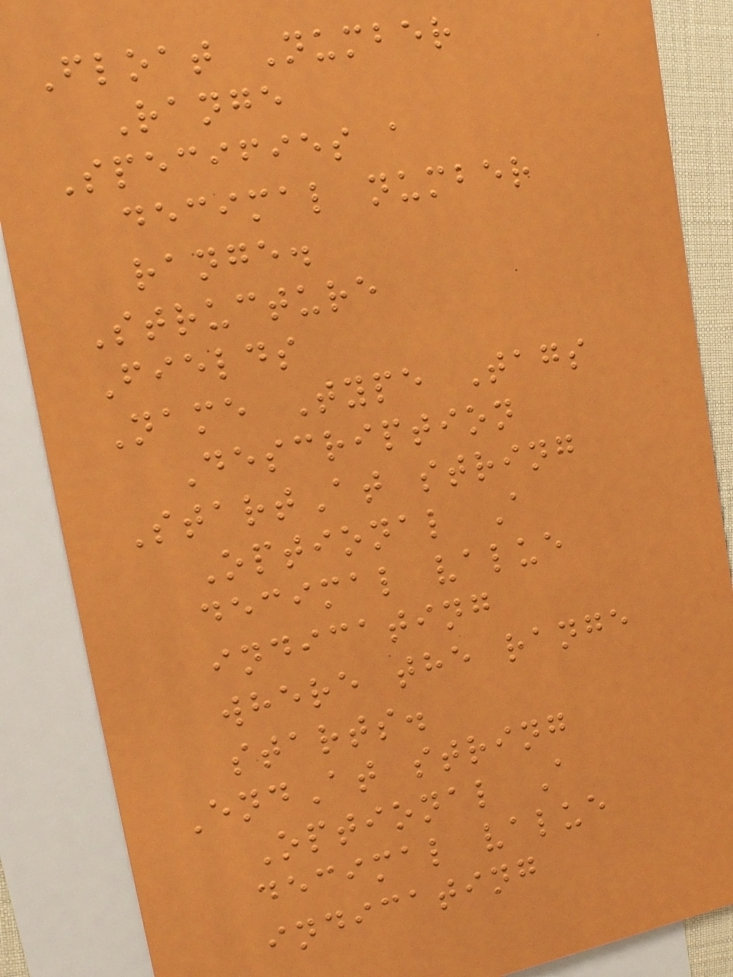Float Number
Range
Specifies a
decimal number
range.
Structure
Fields
Name Type Tags
Description
StartAt string
Optional A
decimal value
indicating
where the range
starts.
EndAt string
Optional A
decimal value
indicating
